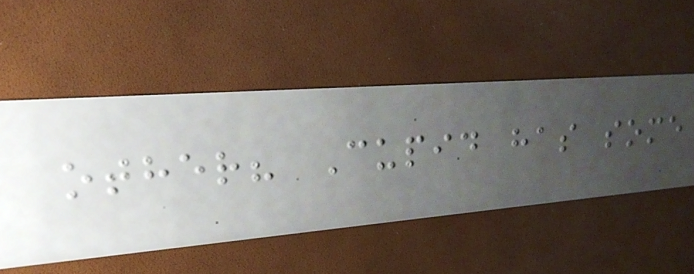other? Cupid has some
